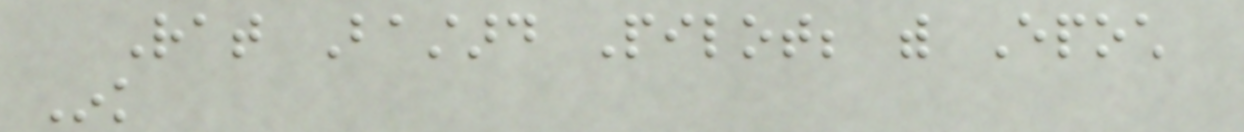Rat Bastard Pilot; with Epoch
Ink
